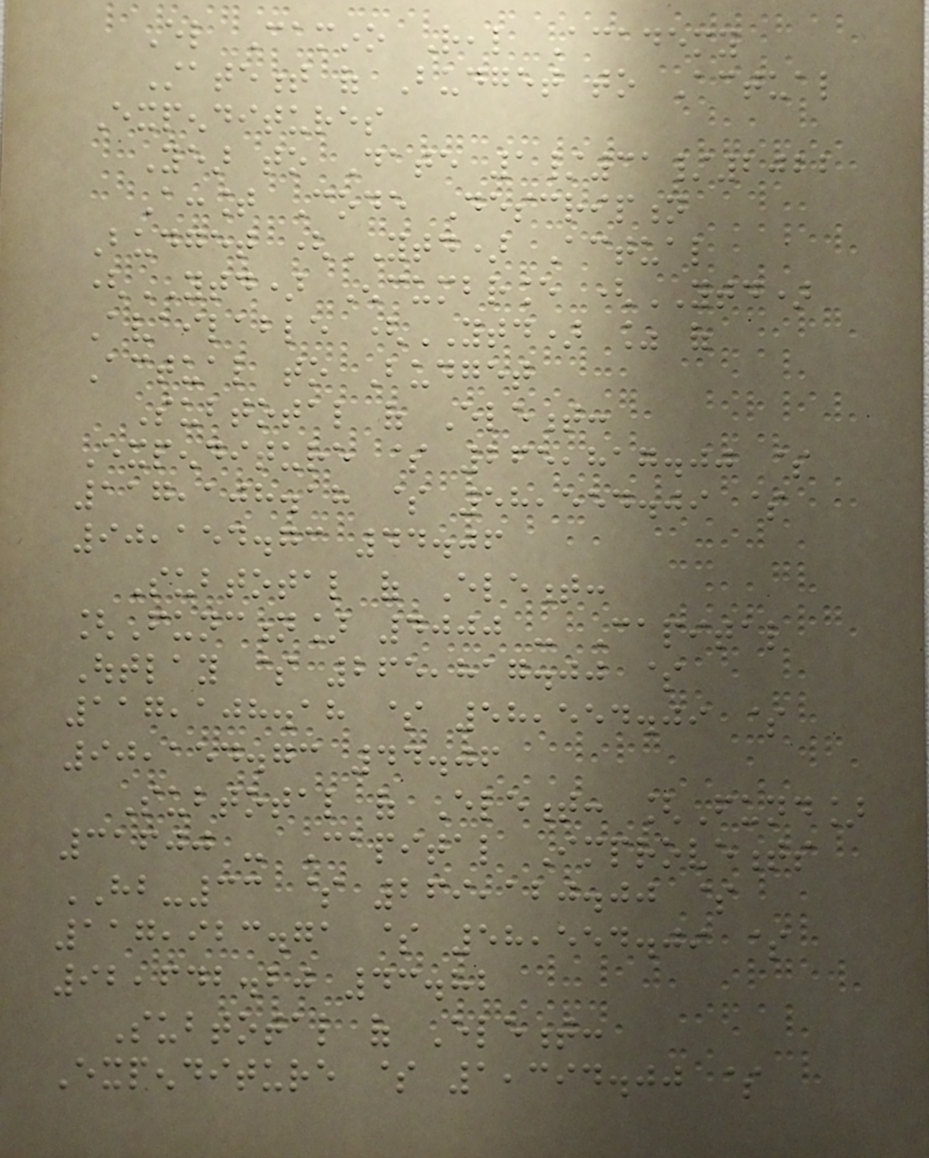El Camino Real Academy
Statement of Budget to Actual
Expenditures
Year to Date 1/31/2022
Account Code Description
Budget (YTD) Actual
(YTD) Encumbrance (YTD)
Available (YTD) % of
Actual to Budget
Subtotal of Element:
Expenditure $ 265,817.00 $
117,108.18 $ 58,554.09 $
90,154.73 44.06
Subtotal of Element:
[Function] 4000 - Capital
Outlay $ 265,817.00 $
117,108.18 $ 58,554.09 $
90,154.73 44.06
Subtotal of Element: [Fund]
31600 - Capital Improvements
HB-33 $ 269,120.00 $
117,923.71 $ 58,554.09 $
92,642.20 43.82
Subtotal of Element:
Expenditure $ 1,394.00 $
